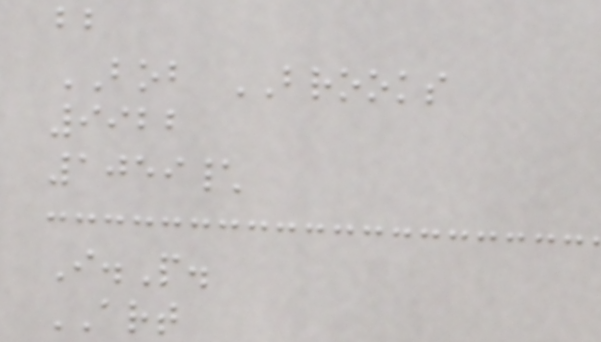bb
BOB BROOKS
9922
1059\
I.P.
ART
